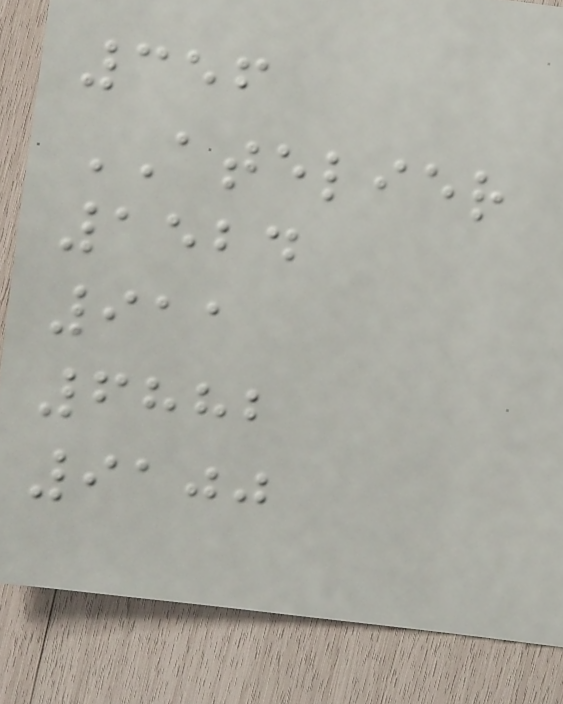356
ATELIER
1524
911
6882
9100
